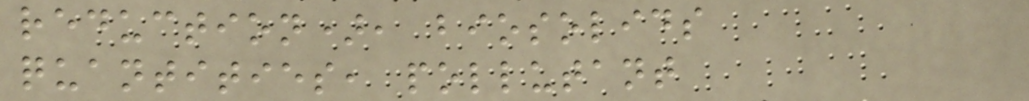reduction), biosolids
quantities, pollutant
